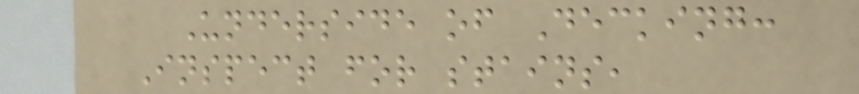Underside of Decking:
Inspect for stains,
